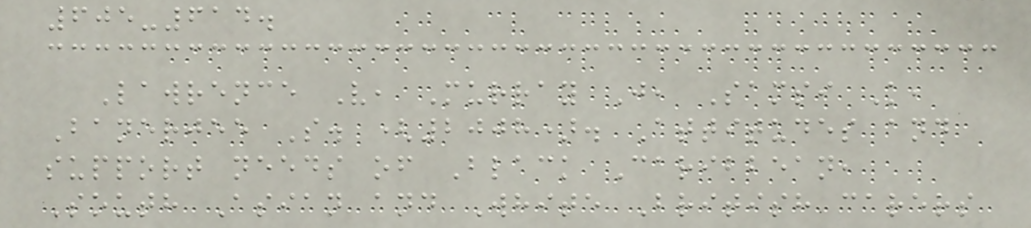605-614.
Lawrence V, Murray J, Samsi K,
Banerjee S. (2008). Attitudes and
support needs of Black Caribbean,
South Asian and White British carers
